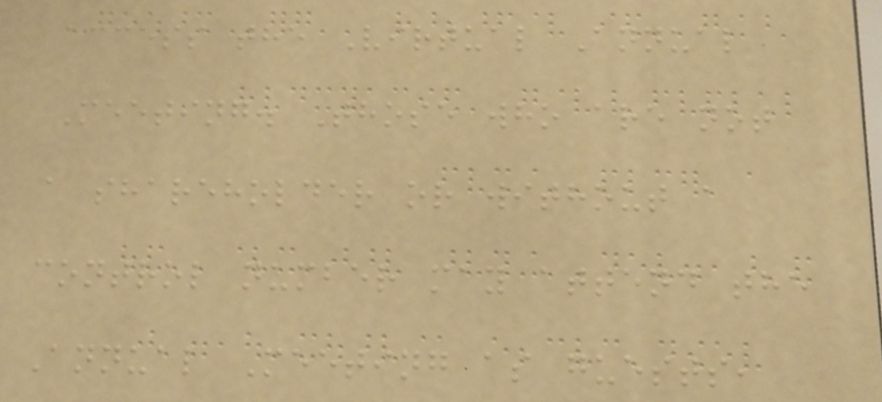access the Virtual Annual
Meeting. Those who are not
a shareholder or without a
control number may attend the
Annual Meeting as guests,
